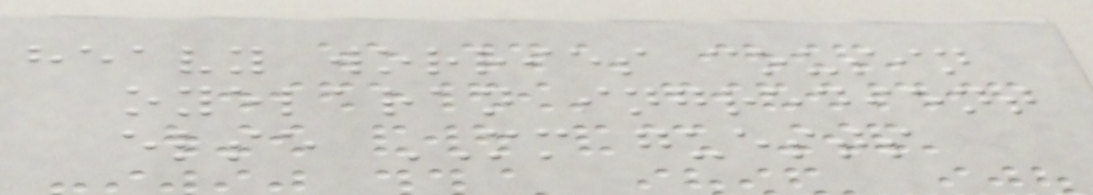heavy worries cousin
oyelaran ingredient
else MM guests
